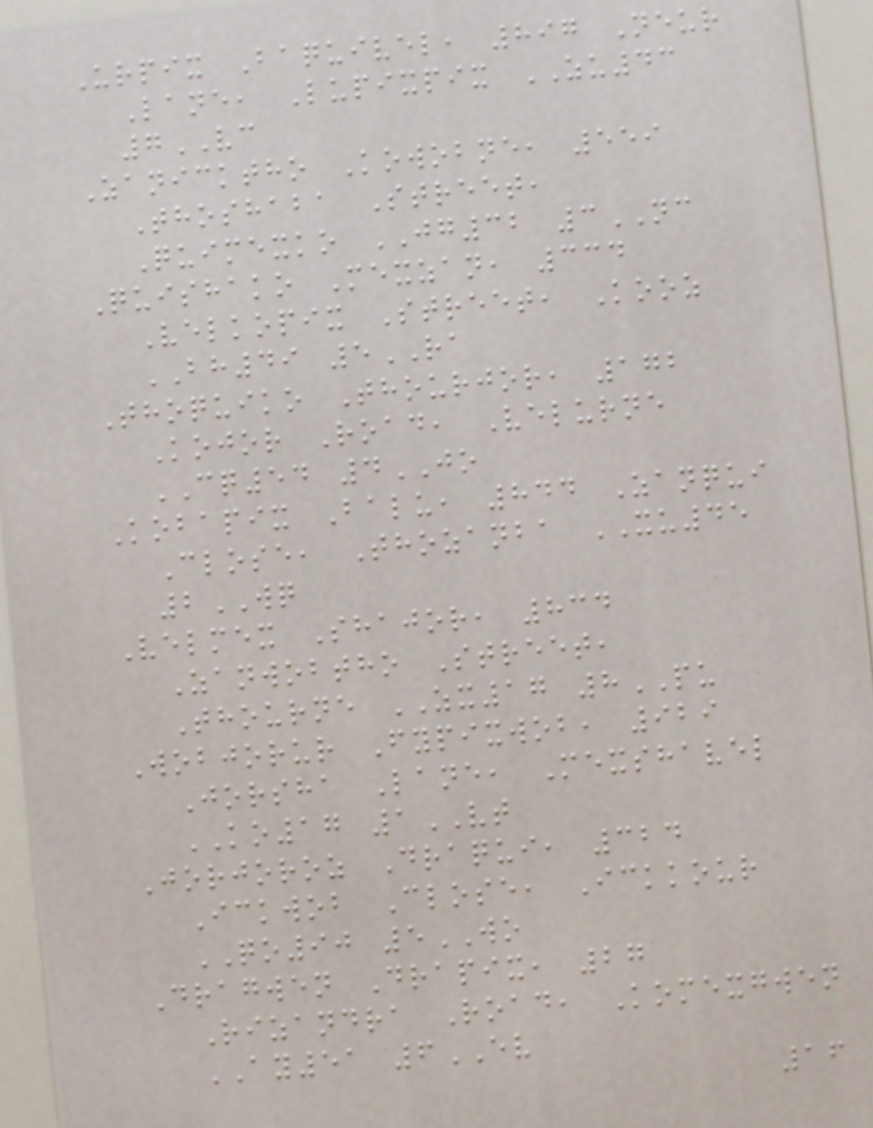Urpix Baquivel, 897 Neur
Lane, Lupixpix ZU43
7VC
Zanicktho Kowobne, 559
Thoshaba Street,
Quimexko JG32 3NC
Quishako Mexzan, 334
Velkopix Street, Kooz
BH49 5RA
Thoquiko Thourjor, 172
Kojor Road, Velurne
CQ54 4JO
Kobapix Balu, 844 Zanqui
Close, Thozanba XU45
2WQ
Velmex Shajor, 834
Zanwobtho Street,
Thourne ZX17 8PU
Wobjorur Fypixwob, 929
Jorsha Lane, Mexshavel
KO17 1VT
Jorjoroz Draqui, 324
Ickwob Close, Ickkour
QO90 5WO
Dragwen Drapix, 27
Rizandra Road, Komexgwen
AY51 6EV
16
